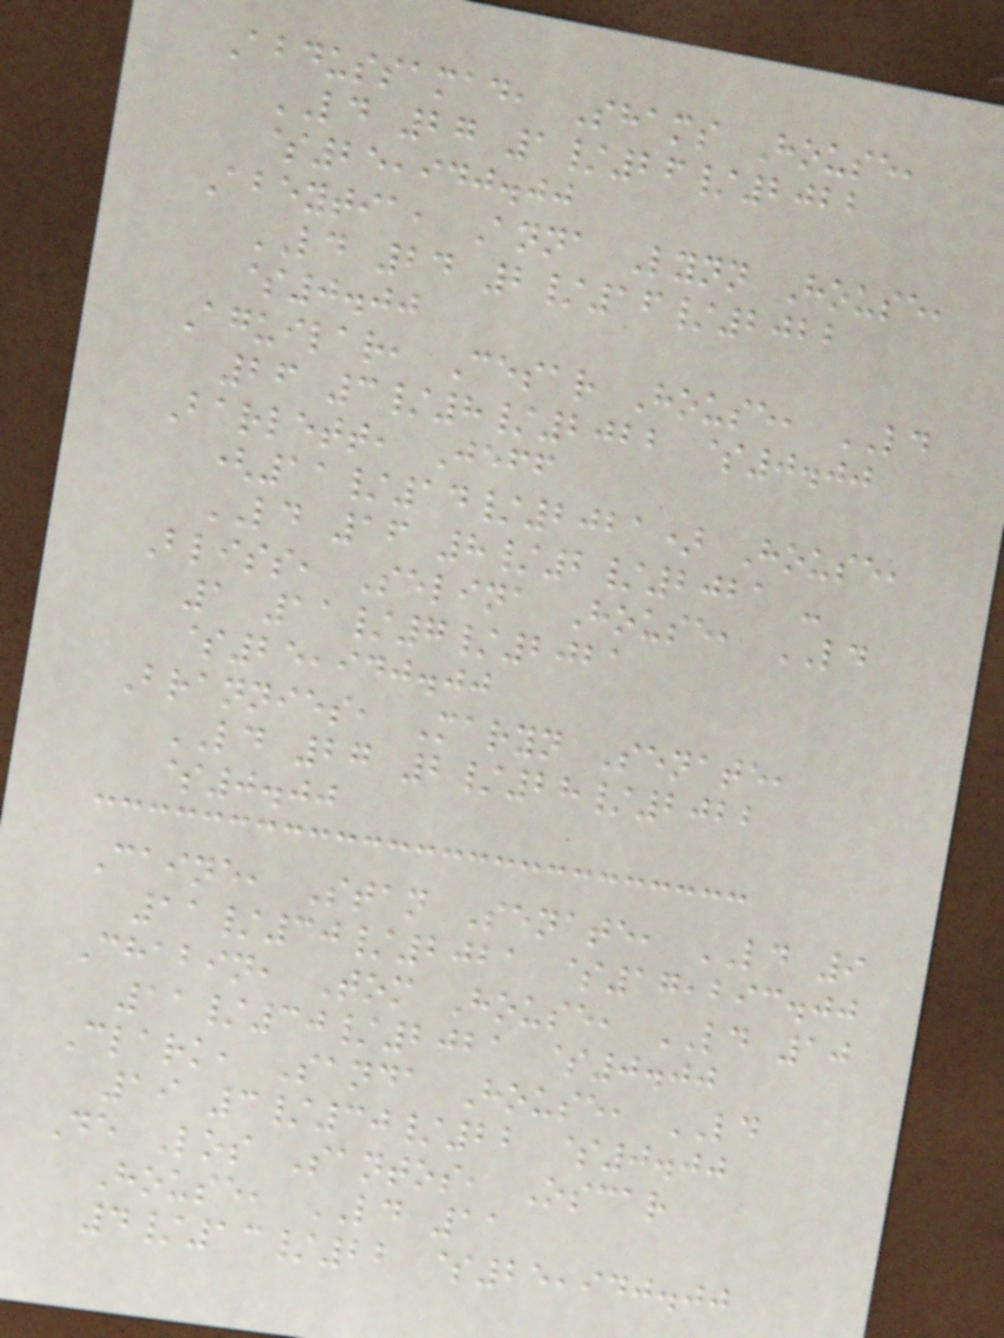Abdussamad, Shams House,
LD 27 1/26/2022
$25,940.00
Abeytia, Anna Lynn House,
LD 24 2/16/2022
$0.00
Aguilar, Cesar House, LD
26 3/8/2022 $0.00
Barlett, Jeff
(11/14/2021) House,
LD 16 8/2/2021 -
Bliss, Selina House, LD
1 11/7/2021
$25,940.00
Brannies, Maryn Senate,
LD 27 2/28/2022
$0.00
Caine, Stan Senate, LD 9
11/30/2021 $17,293.00
Chabin, Tom House, LD 10
11/30/2021 $0.00
Clark, Sanda House, LD
19 3/30/22 $0.00
De Los Santos, Oscar
House, LD 11
4/13/22 $25,940.00
